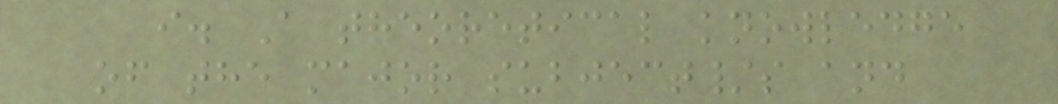i. A theoretical knowledge
of the major subject/s and
